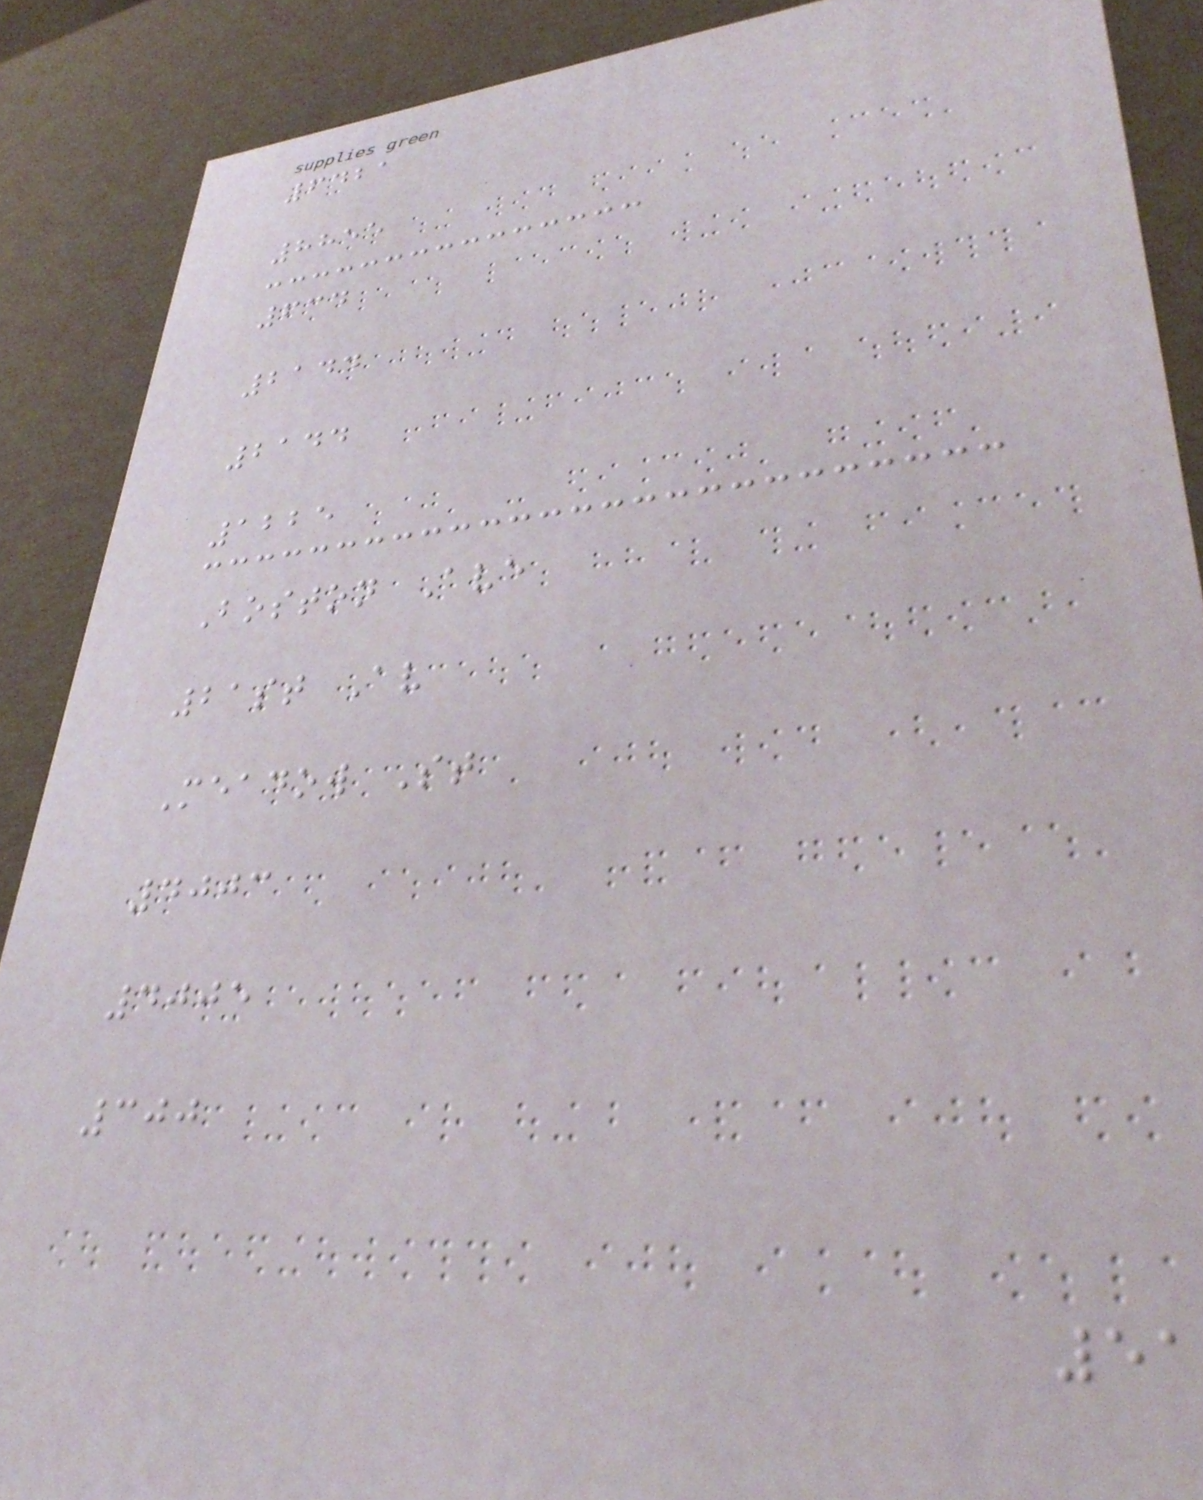6421
8855
634
2144
2144
1225
Boston Ave
21st Av
Meadow St
4003
4005
300
51
